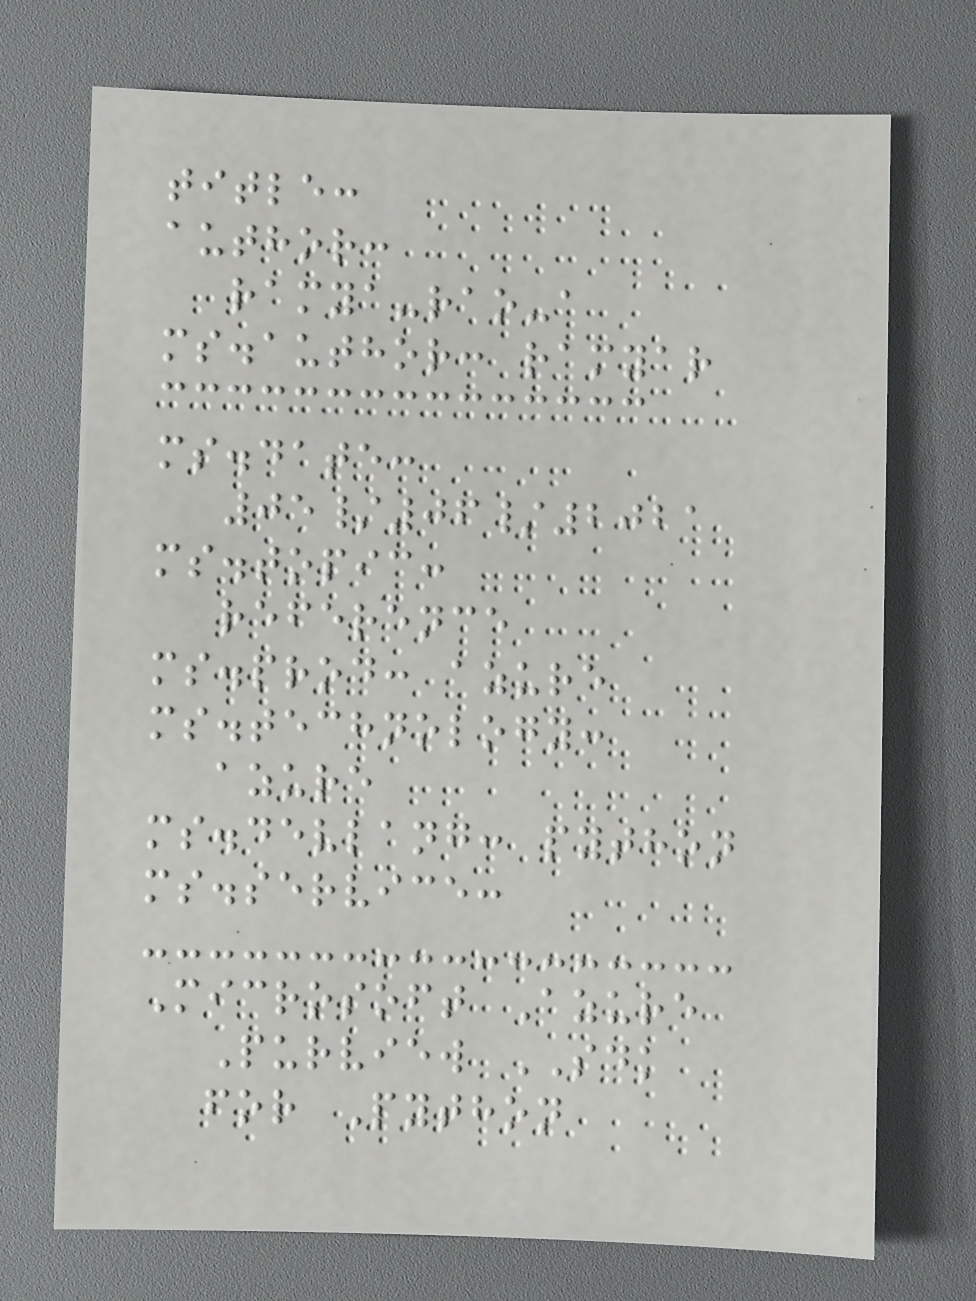title:
author:
ramya-rao-a
ms.author: ramyar
ms.date:
05/06/2021
ms.topic:
reference
ms.prod: azure
ms.technology:
azure
ms.devlang: python
ms.service:
Microsoft Azure
Purview SDK
for Python
